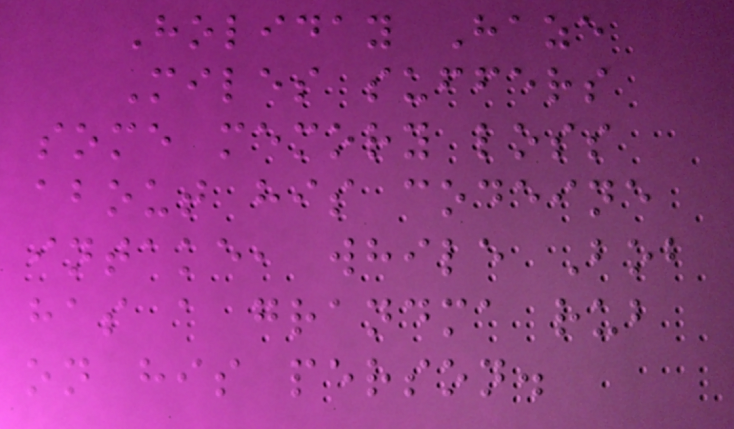Holiday Haze
Miles suffers
some memory loss
about his codeine
intake, while Bob
has a grandma rub
on his person.
